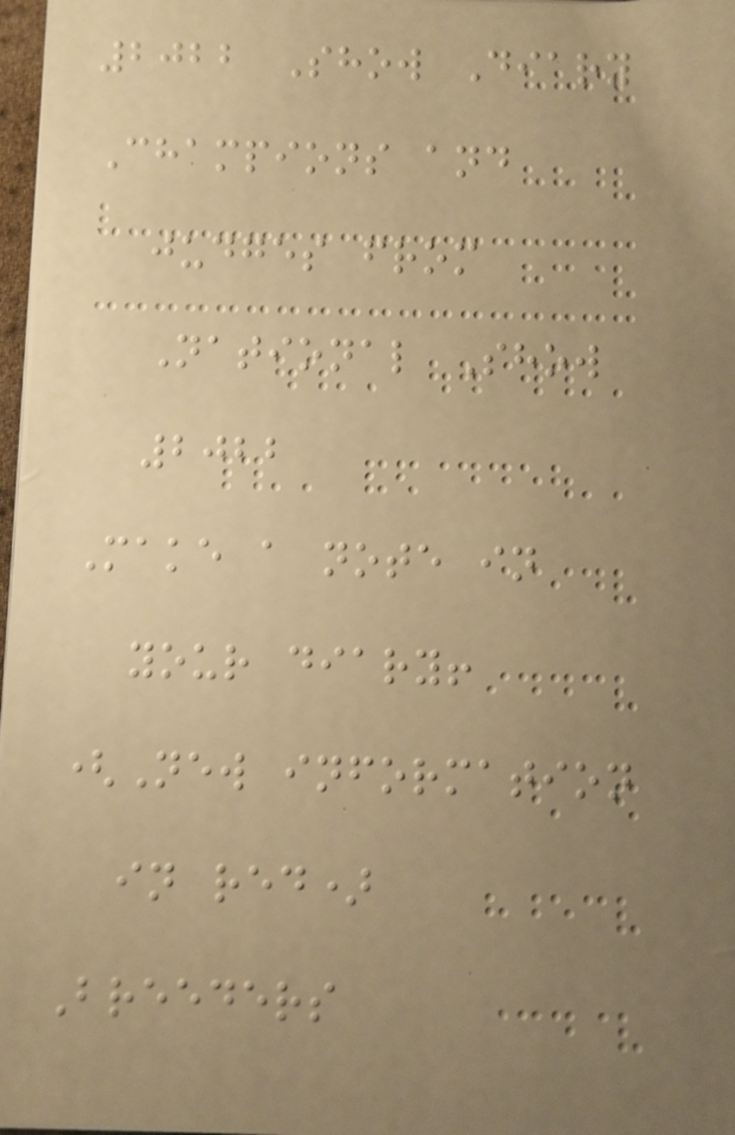2022 Show Diary
Champions and
judges from
National Show
2022
Make a note in
your diary!
(New information
in red)
Breeders
